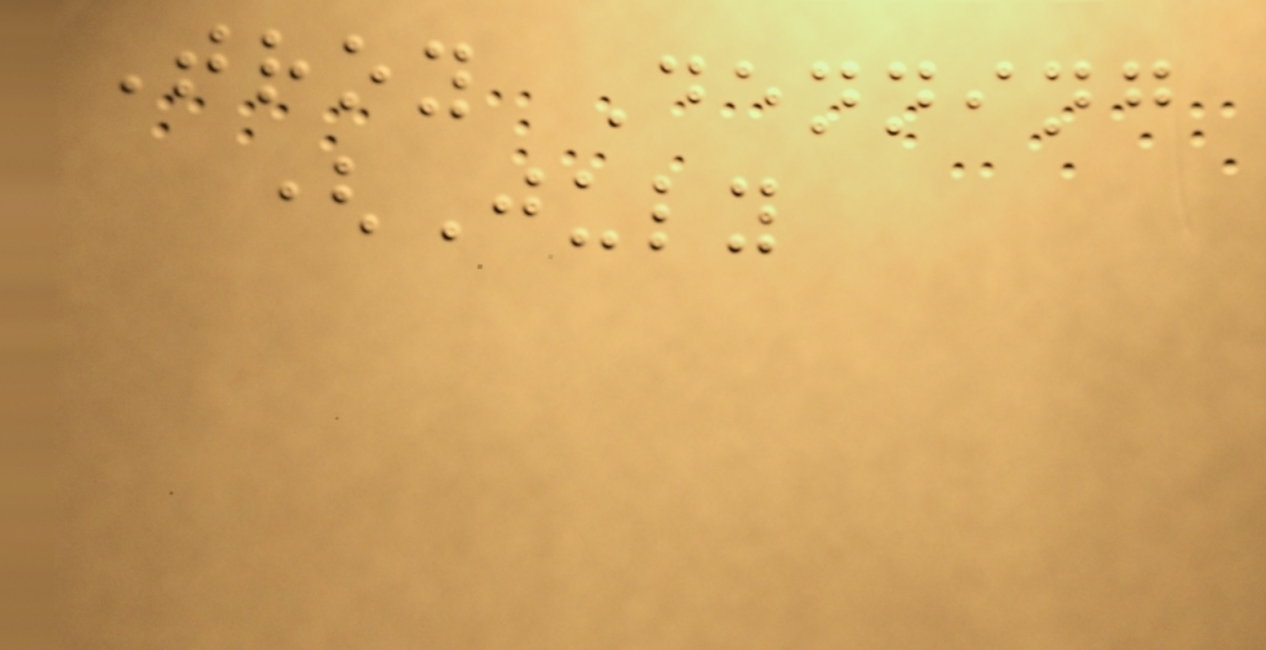Troy Denning
(July
